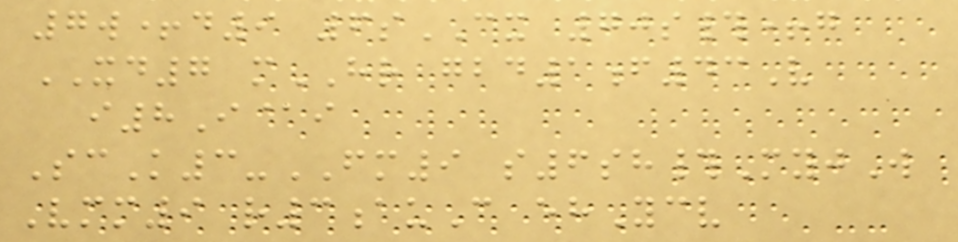7w+d9 6sCX 70s#+g
XD7 mHR gbd1f43V
i8I@i
ScK3-FM9 s6sh#MyjW
Vmm9 r3auC ehYcv
